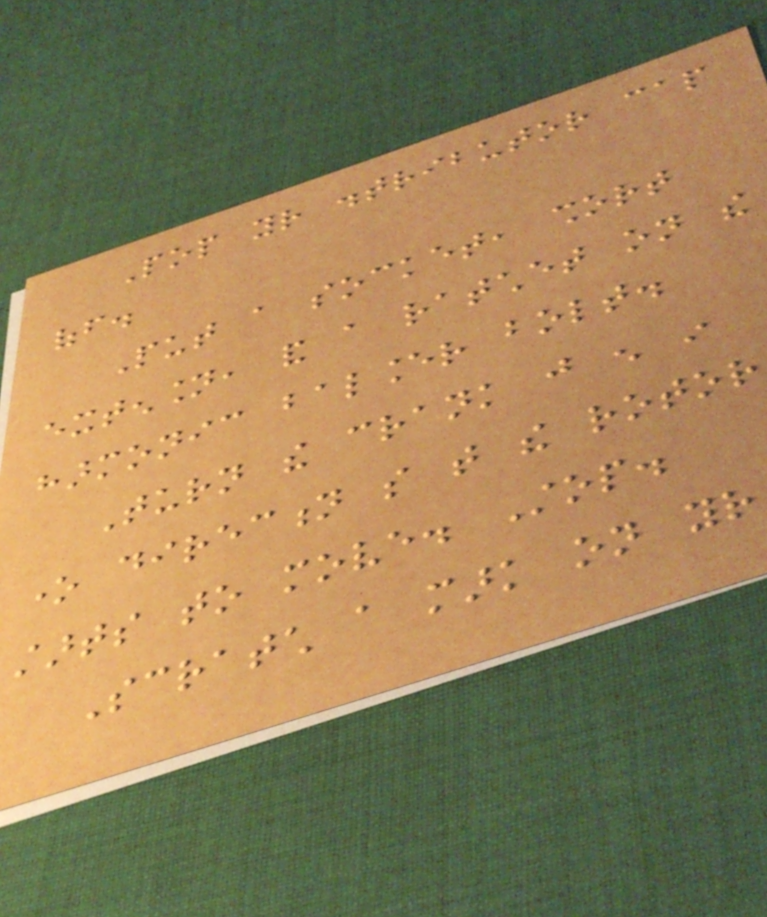Pop your distributor cap
off.
Put a socket, short
extension, and a ratchet on the
harmonic balancer bolt.
Turn the crank just enough in
one direction so that the rotor
starts to move. Stop.
Scratch a mark on your
